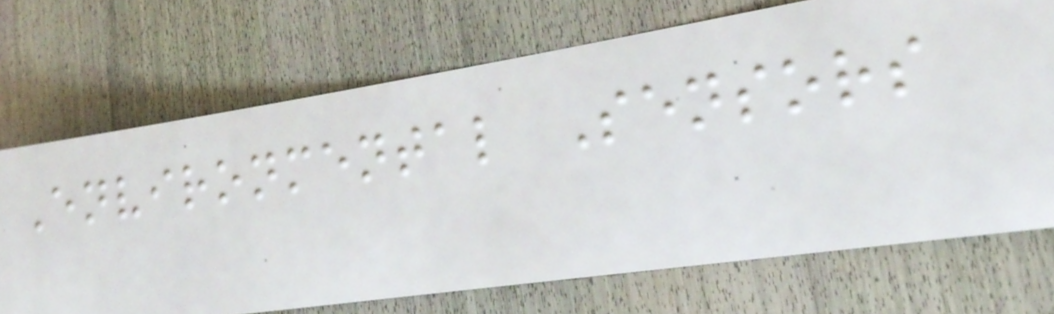Environmental Sensors
